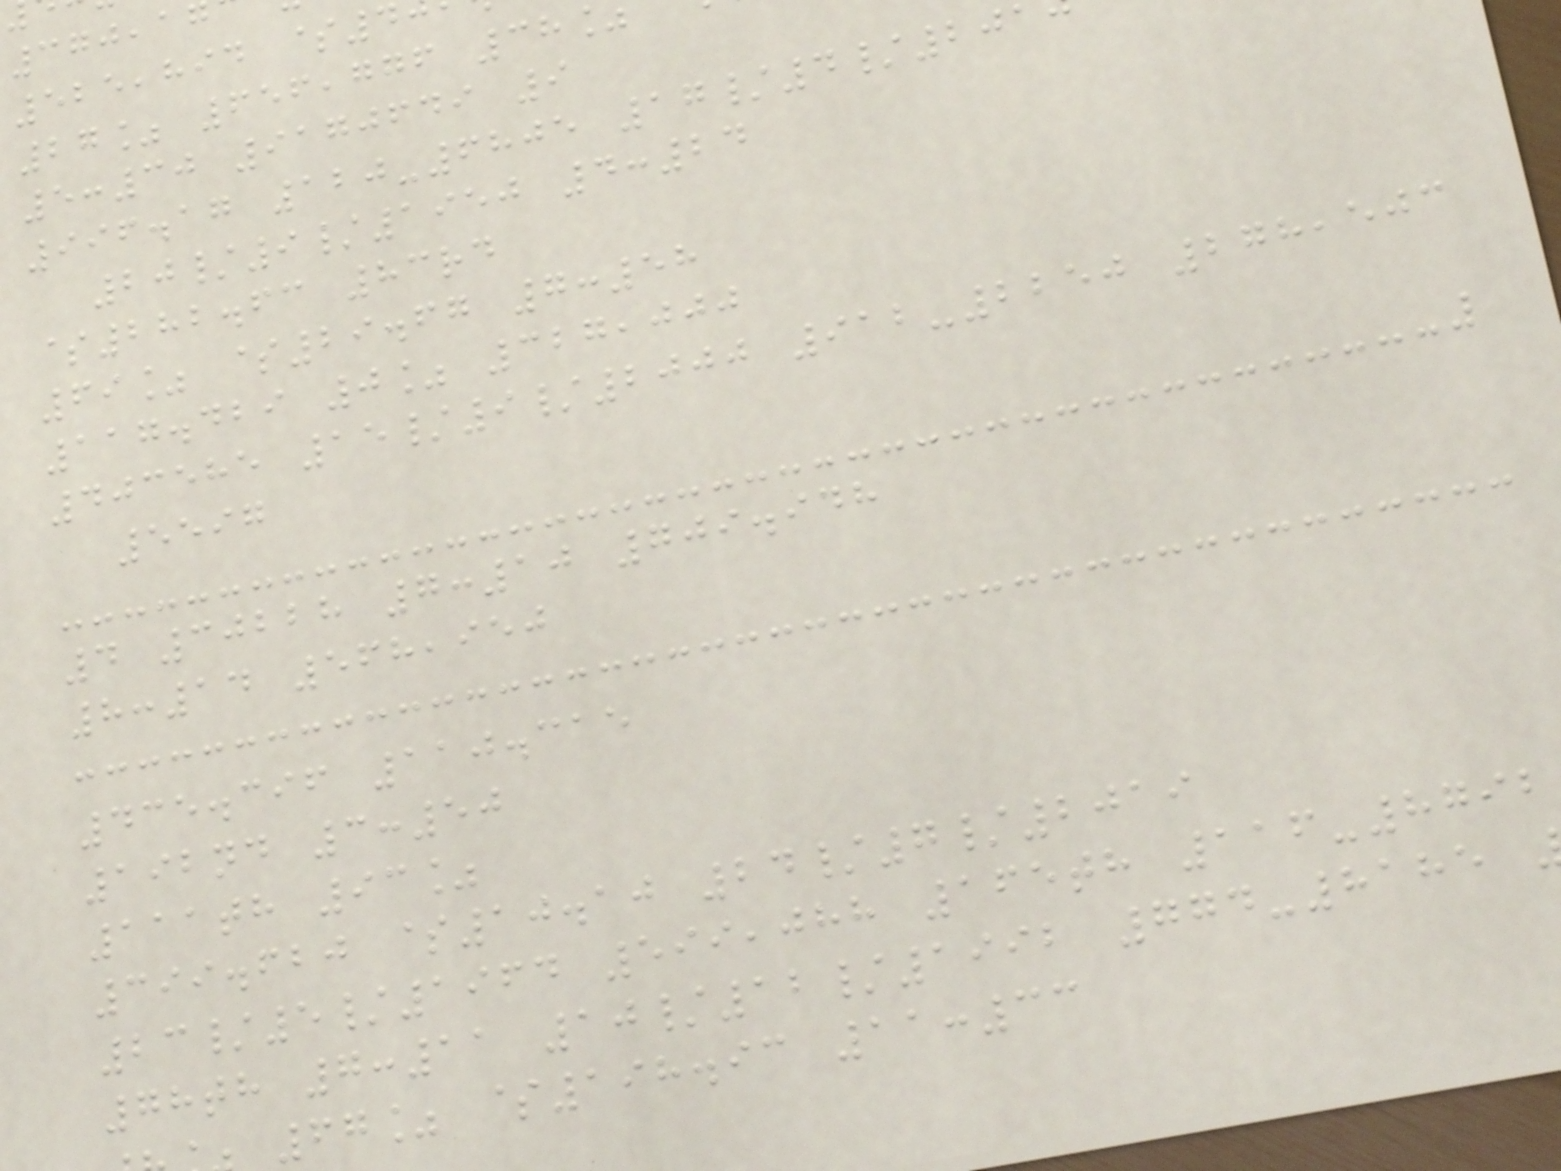525,894 $4
27% 656,776 38
5:30 9170649 9
996.17 120-6805 17/4/20
20/9/1950 4:24
$282.63 83rd
69% $29.67 7:58
117.429 0% 327,000
403585 15/9/2000 912-2250 278,503
5597
4 30228 7:10 709.948
8:14 568,950
435.396 110.315
192nd 3:50
111th 93%
399.620 $10.10 24/7/2019
23/5/1964 599,088 165th 116-8792
78th 7:11 10/12/1992 774-8185
67% $198.93 11:33
